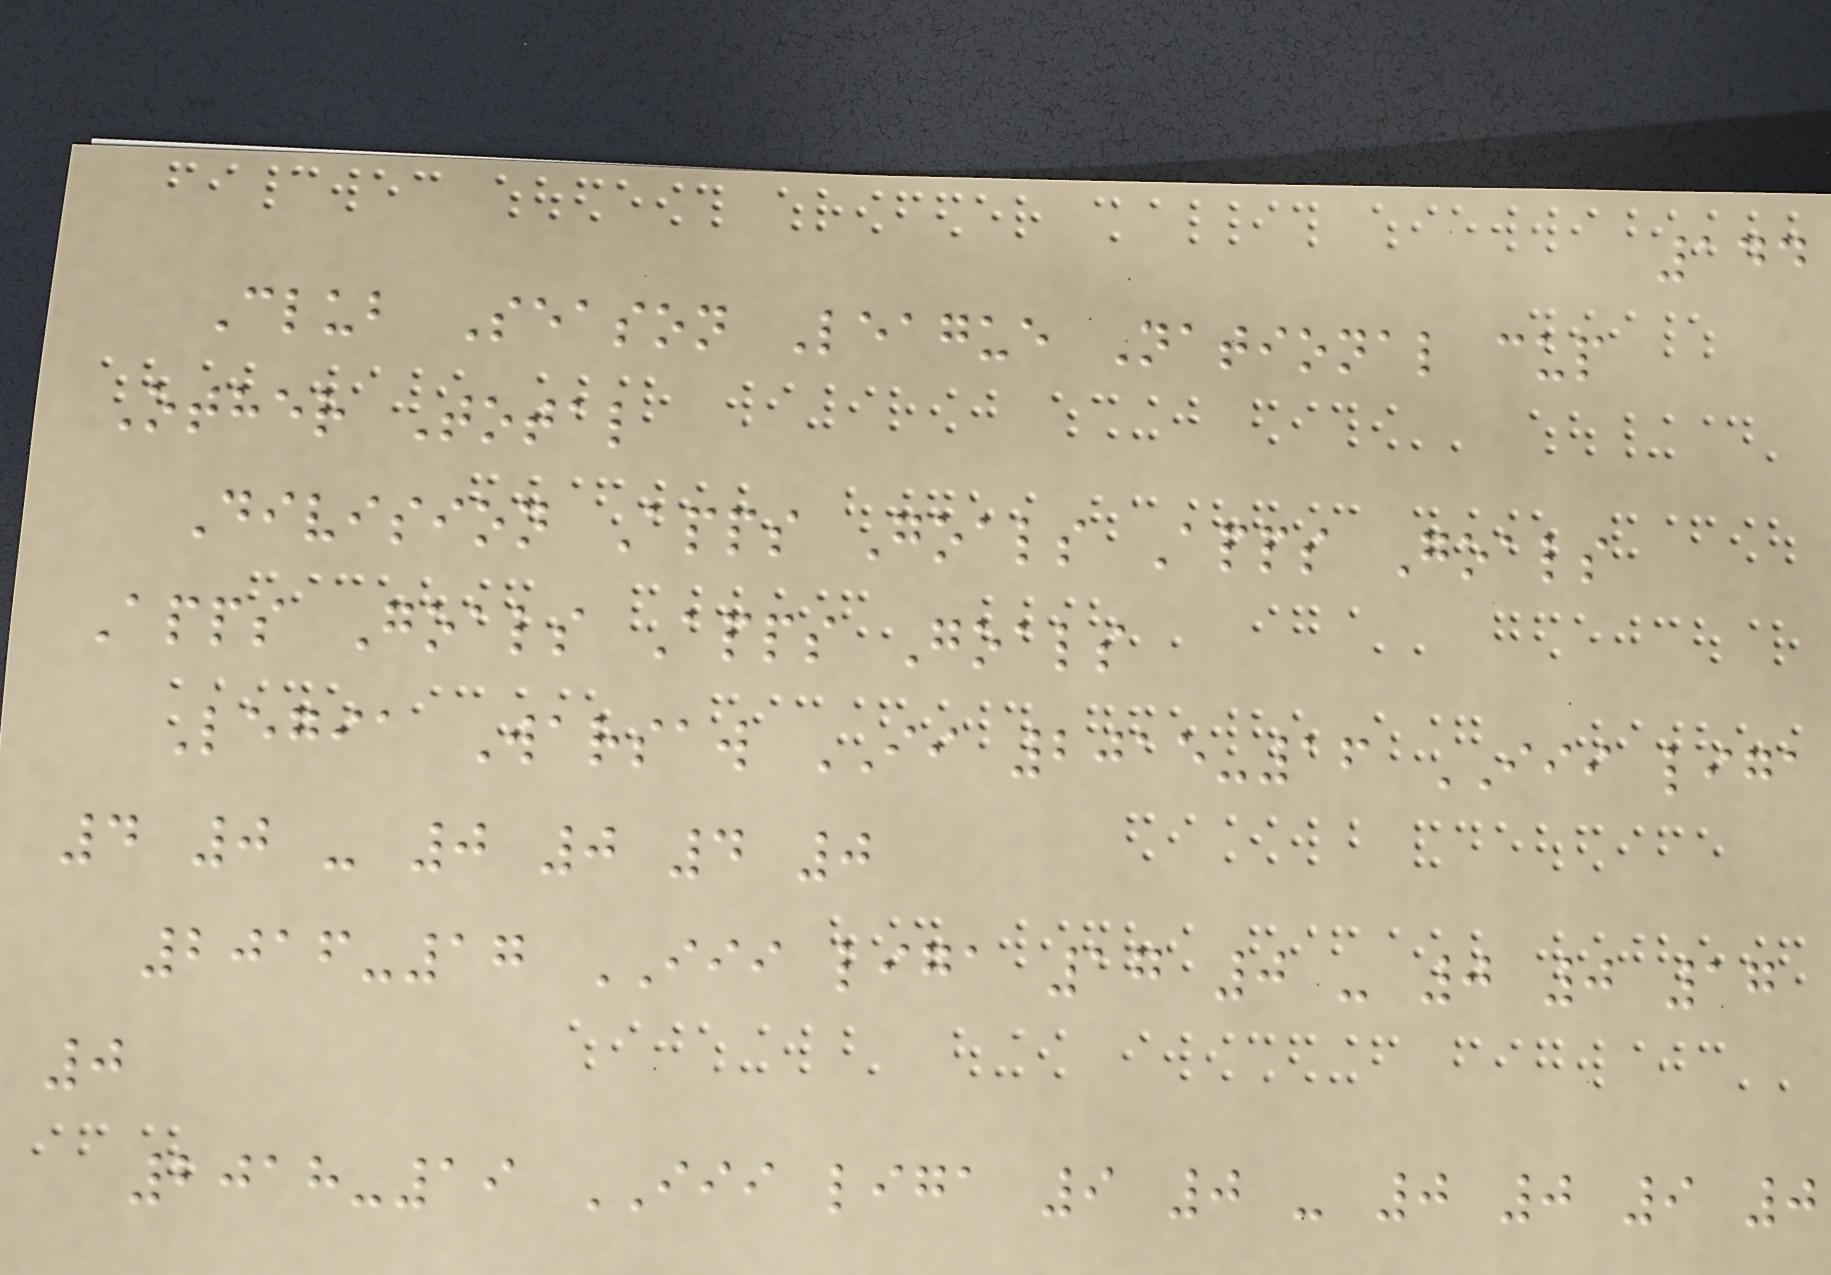144
Club Season League National cup
Other Total
Division Apps Goals Apps Goals
Apps Goals Apps Goals
Legia Warsaw II 2015-16 III liga
4 0 - 0 0 4 0
2016-17 III liga 17 0 - 0 0 17
0
2018-19 III liga 9 0 - 0 0 9 0
